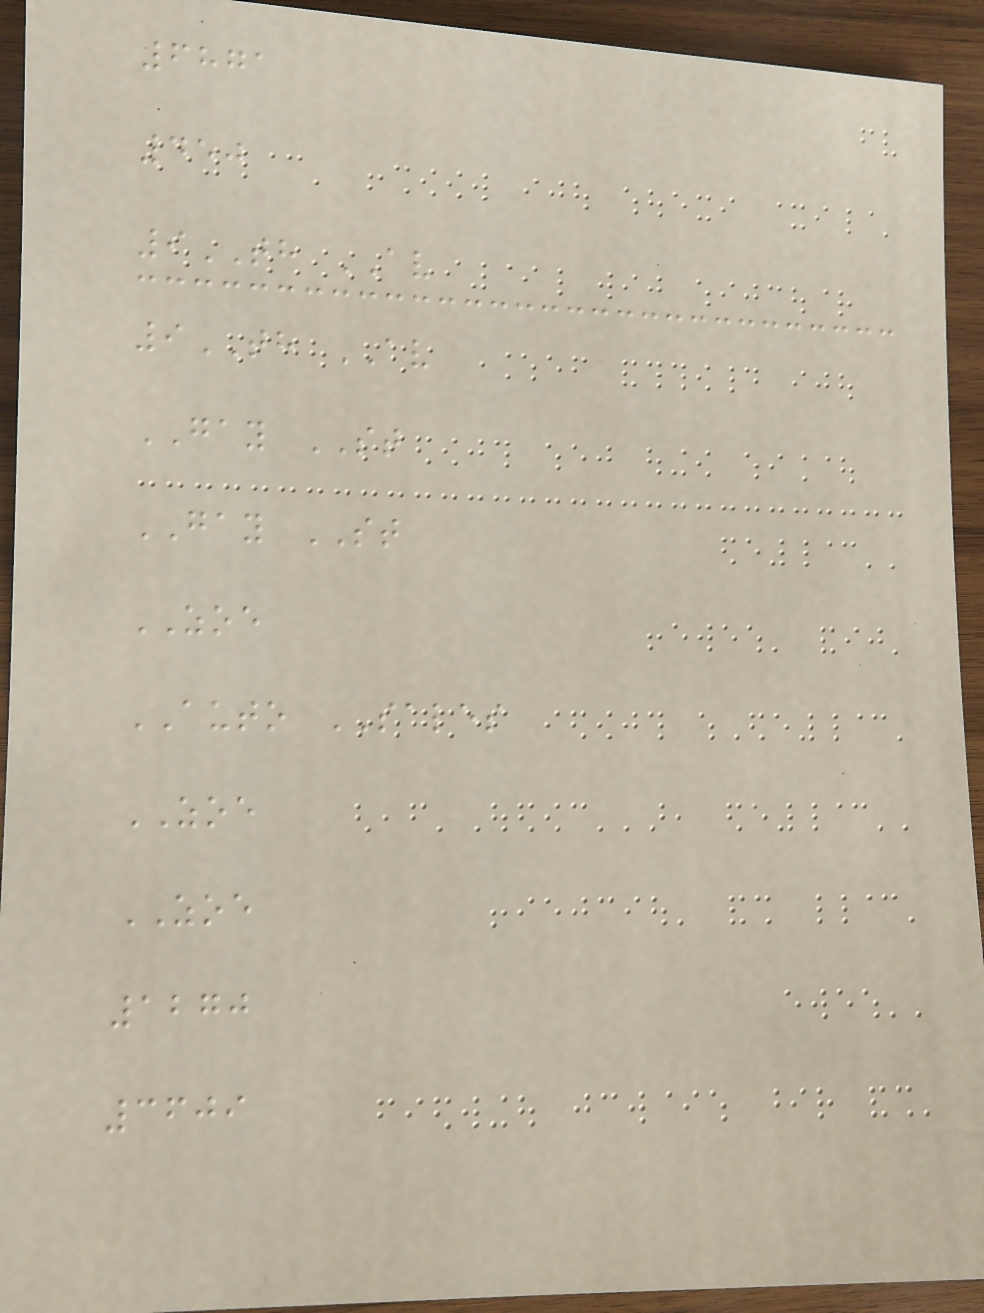6871
450
9TH AV
9TH AV
GAY ST
GAY ST
ZOE
AUTO SALES
ZOE
ZOE
1270
3609
